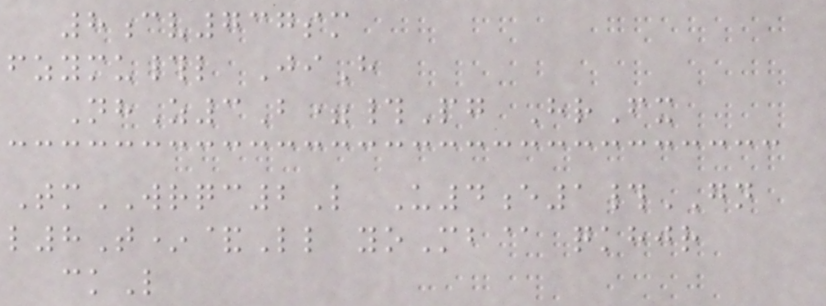8cv737sm
fzymu#l JiH
NhZ3B=#Pg HrFx
TmWRQC2L U4e1#GN
l8T*&Ll yoMb@ qkhjr
ckL
